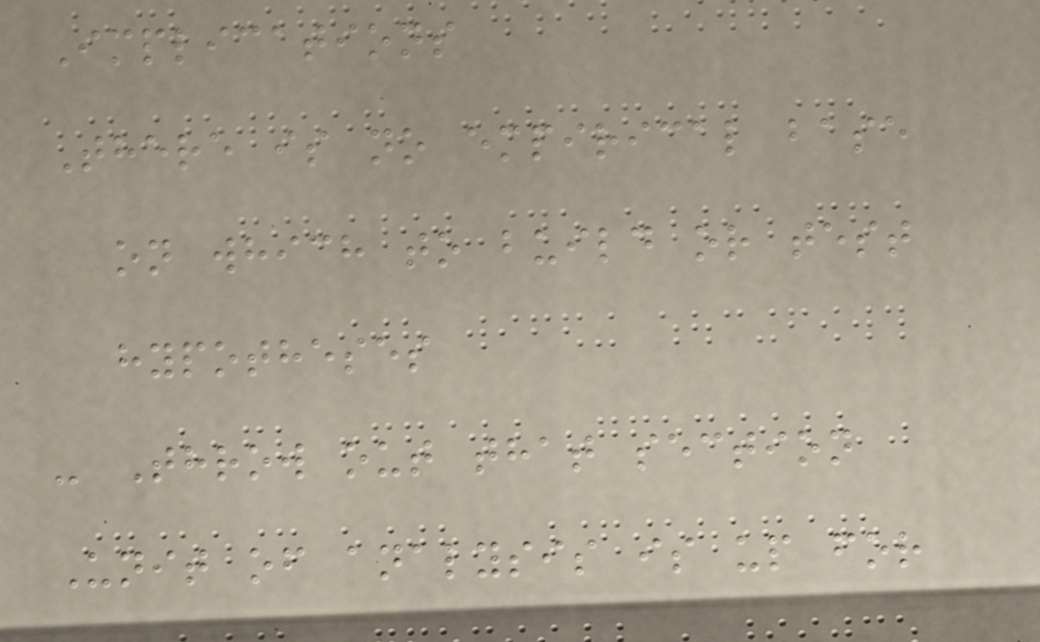Implications
There is no empirical base
on which to build or test
hypotheses
- Throw out that section
Unit of analysis is up for
